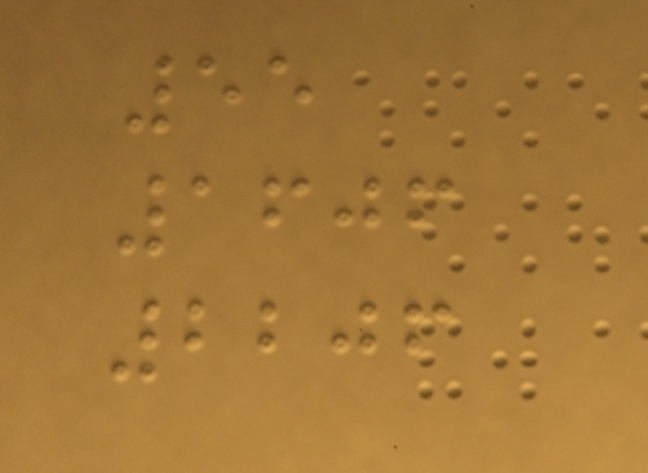55
1606
2206
